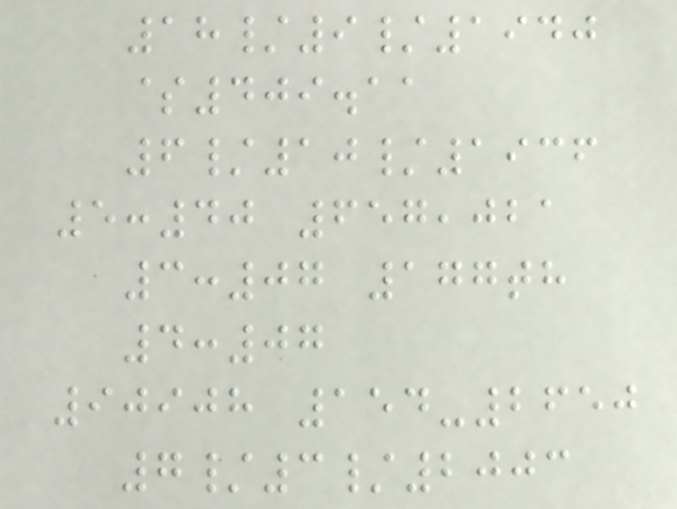18/9/1940
$409.11
6/10/1936
5:40 657,021
3:07 177th
4:07
90908 154-2650
7/3/2003
